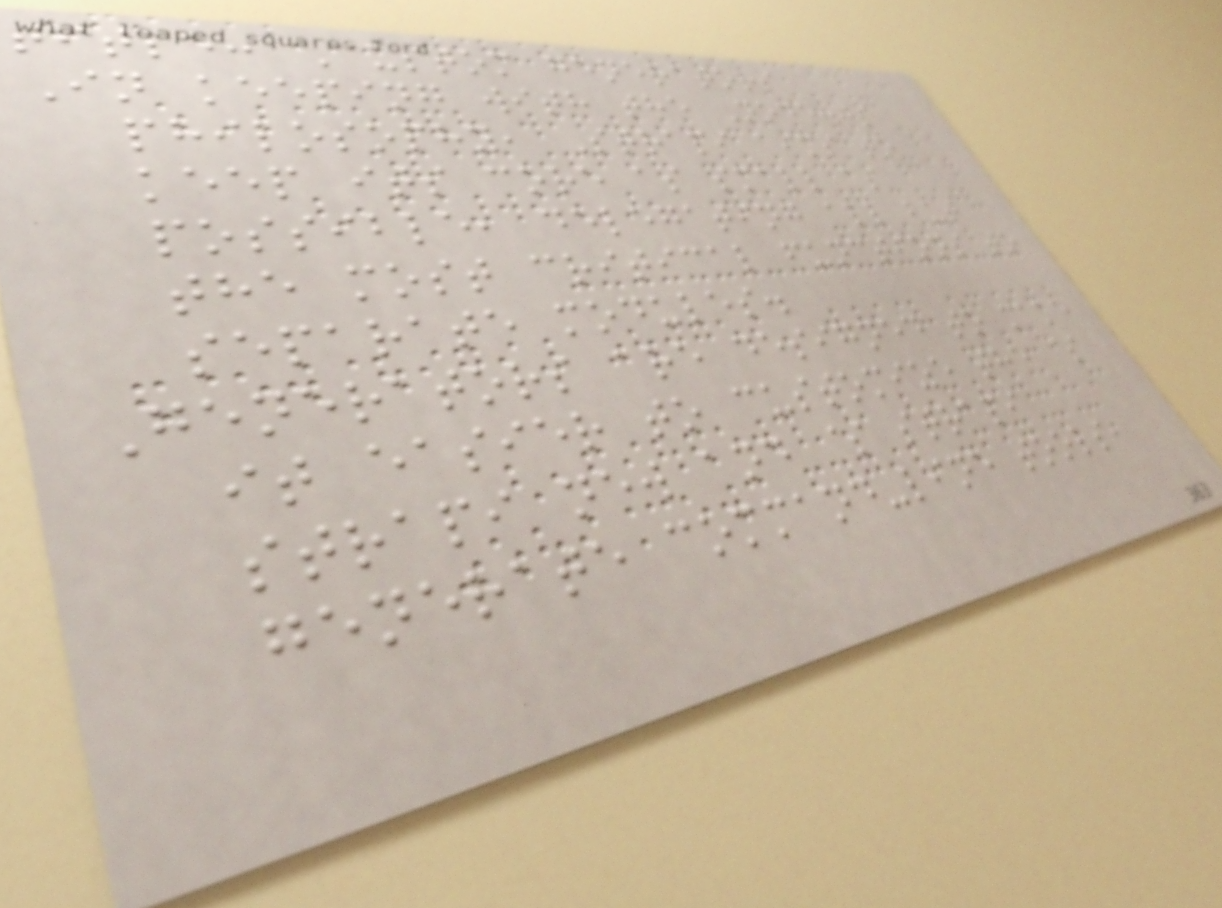title: Custom generators
In keeping with the Node.js
philosophy, Strapi aims to
keep its core as small as
possible, delegating all but
the most critical functions to
separate modules.
Generators are designed to make
it easier to customize the $
strapi new and $ strapi
generate command-line tools,
